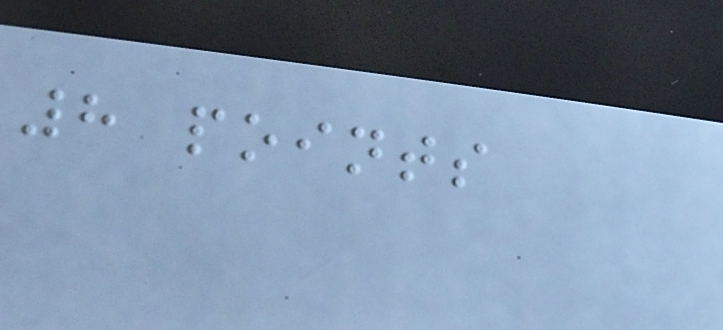8 points
